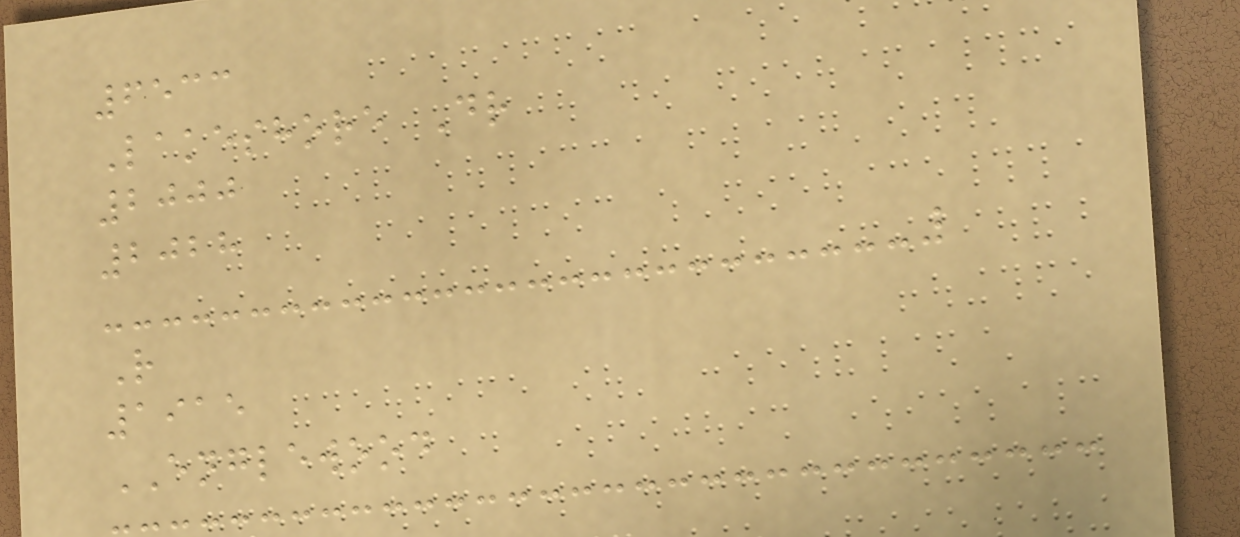6533
Lakeshore Dr
2000
2028
R
1915
ENGLEWOOD
